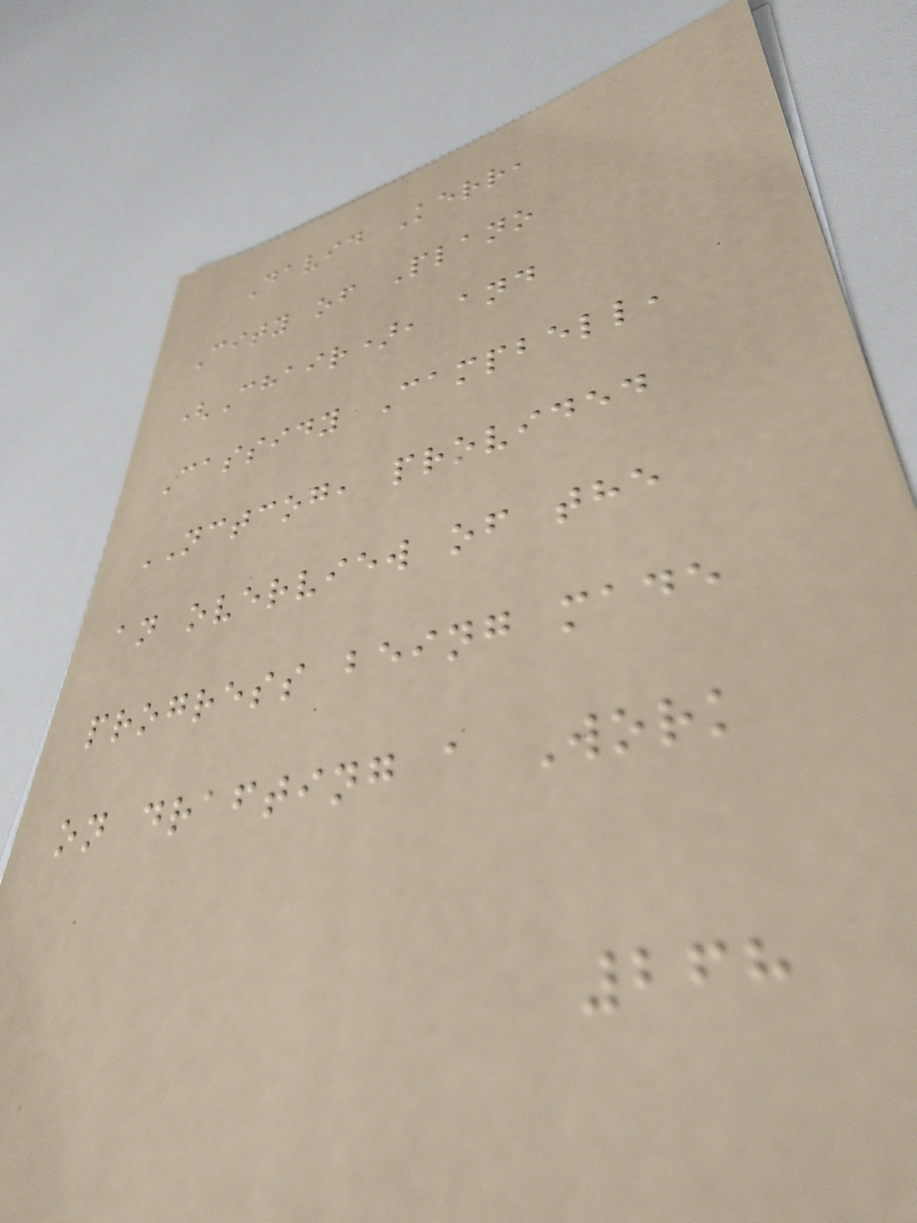David Kerr,
City of Plano
(Chair), and
Cassidy Campbell,
NCTCOG, provided
an overview of the
progress being made
on drafting a Work
268
